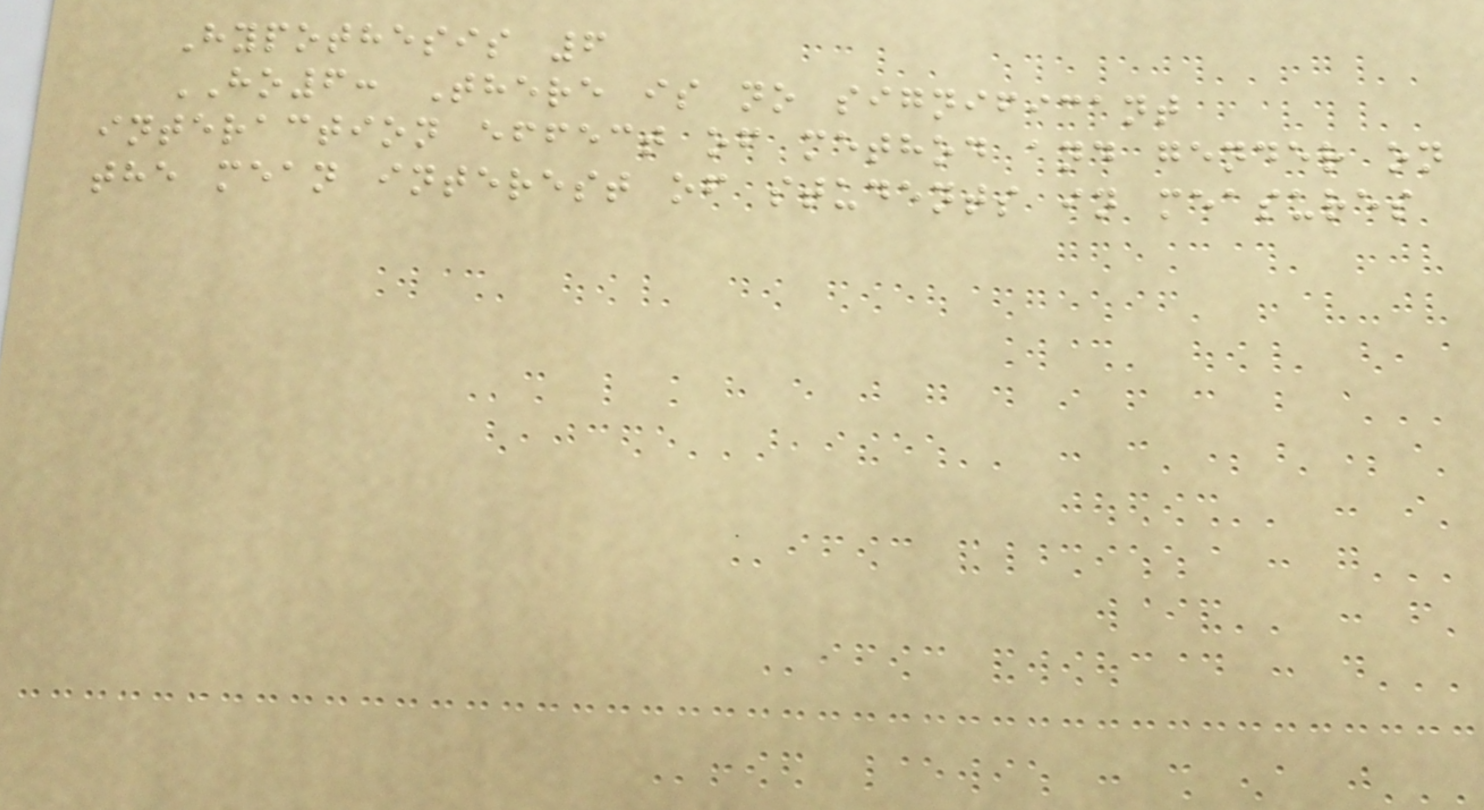Hypothesis 6
HO6: There is no significant
interaction effect of method and gender on
the mean interest of students in measures
